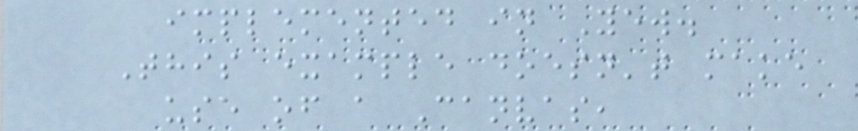implemented in Yew.
This example doesn't make
use of a Canvas,
